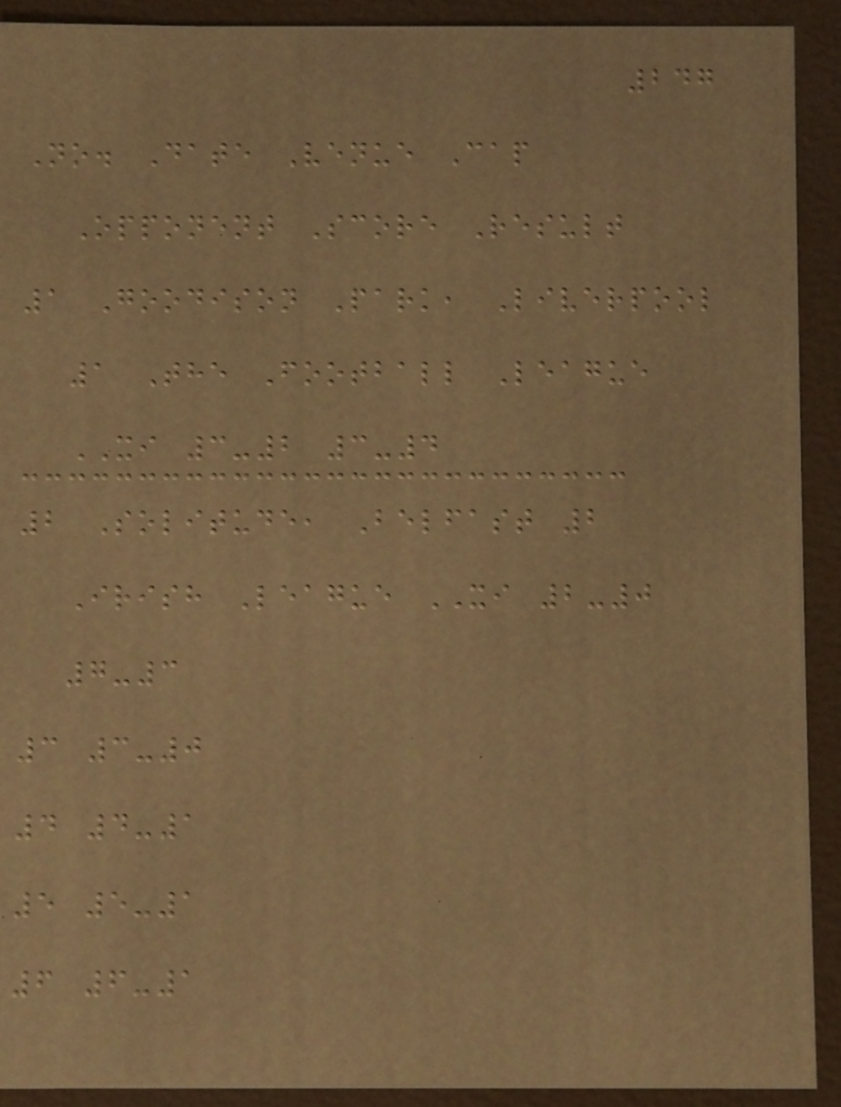247
No. Date Venue Cap
Opponent Score Result
1 Goodison Park, Liverpool
1 The Football League
XI 3-2 3-4
2 Solitude, Belfast 2
Irish League XI 2-0
7-3
3 3-0
4 4-1
5 5-1
6 6-1
